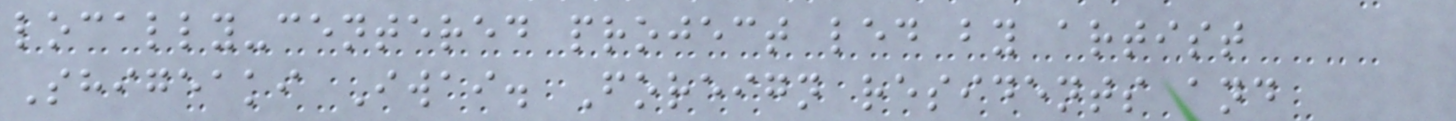locally-centered project led by artist
Shigeaki Iwai. Foreign residents and
